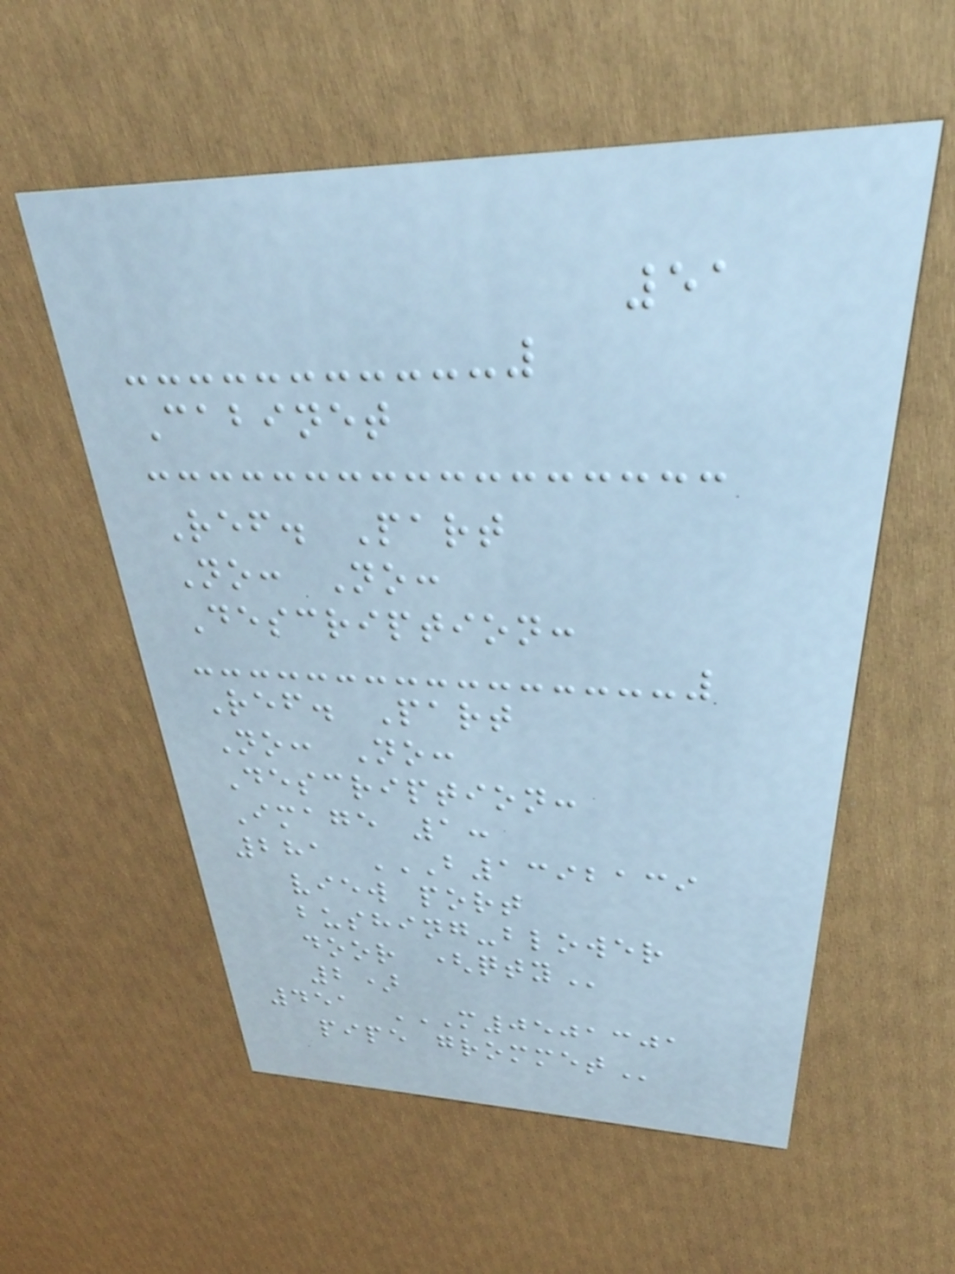51
Cabinet
Ref. Part
No: No:
Description:
Ref. Part
No: No:
Description:
Image 1:
281 B1392139
VIEW PORT
BUSHING-BLOWER
DOOR (QTY
2)
451 M0501301
PIPE GROMMET
